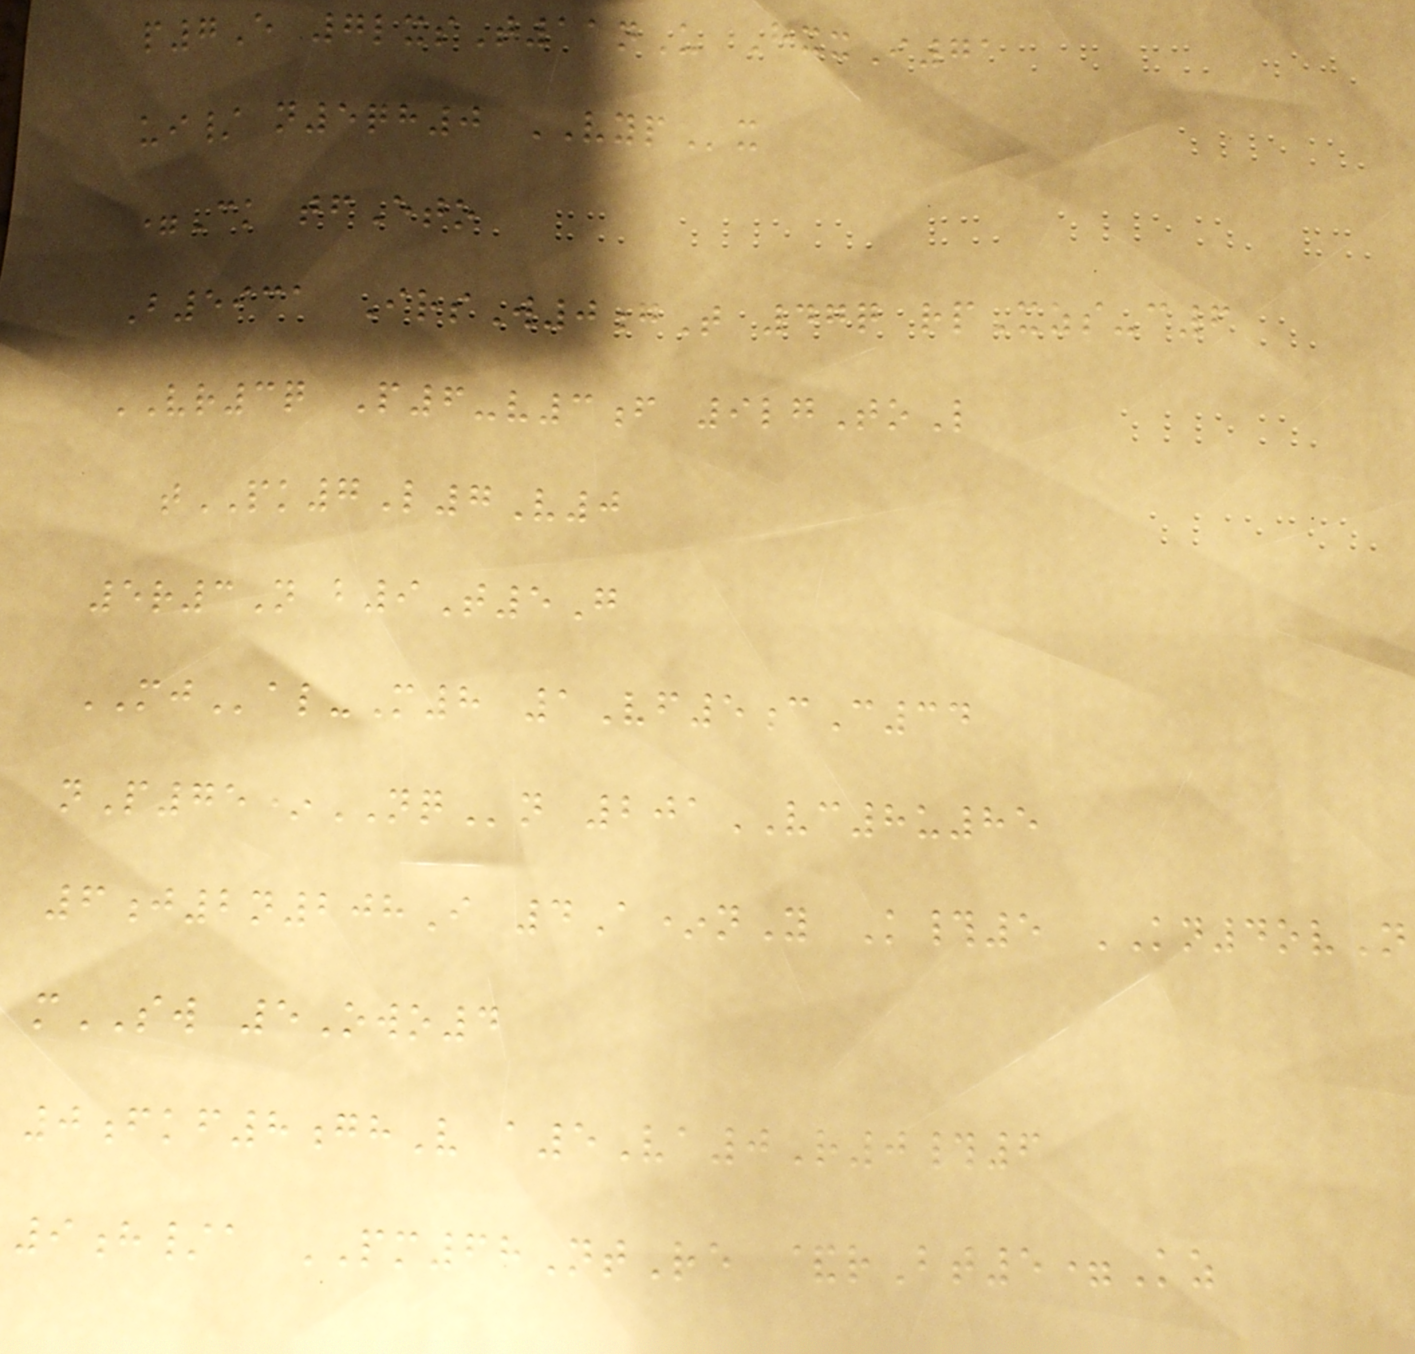p7E 7lxsT11nU HxxI71
ui/ n5qh0 VYPx
=Ck tfEto
B5931 IrsW0gT 47q rpXzs-c6
VR3q P6-v3f 9lgToL
tPK7L7V0
5r3N b9T5G
MJal-M8 1Vf5cC34
nP75*NQn 201VC8u85
6j2n208I 4A*nY K#5 KN4ovN
mSW 5Owo4
0fkf8ghV a5Va0R0#6
9h/a PM68NtRe &rBt5=Kz
